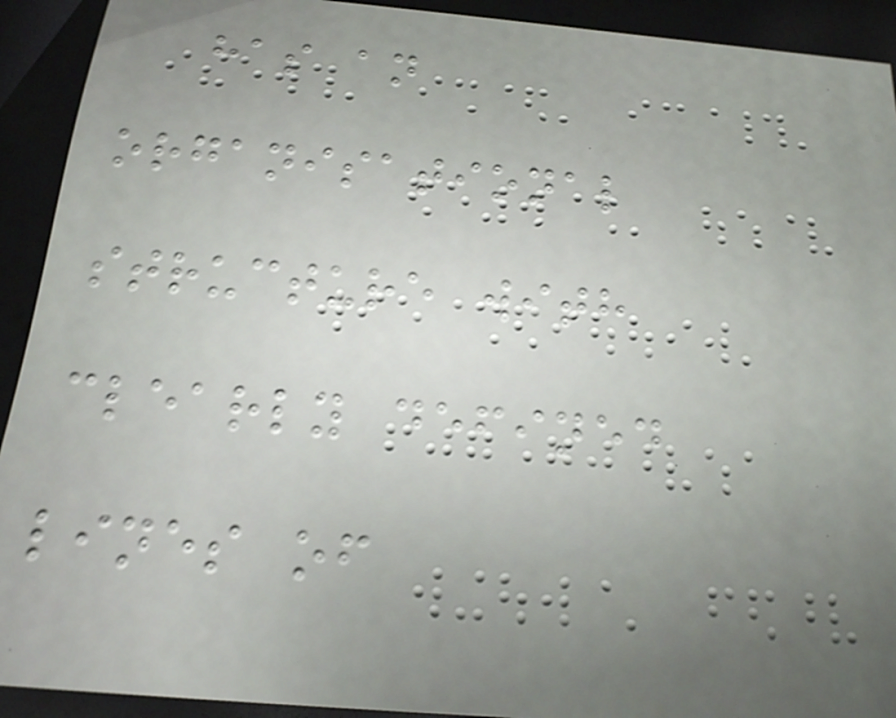has an
organisational
structure with
clearly defined
lines of
